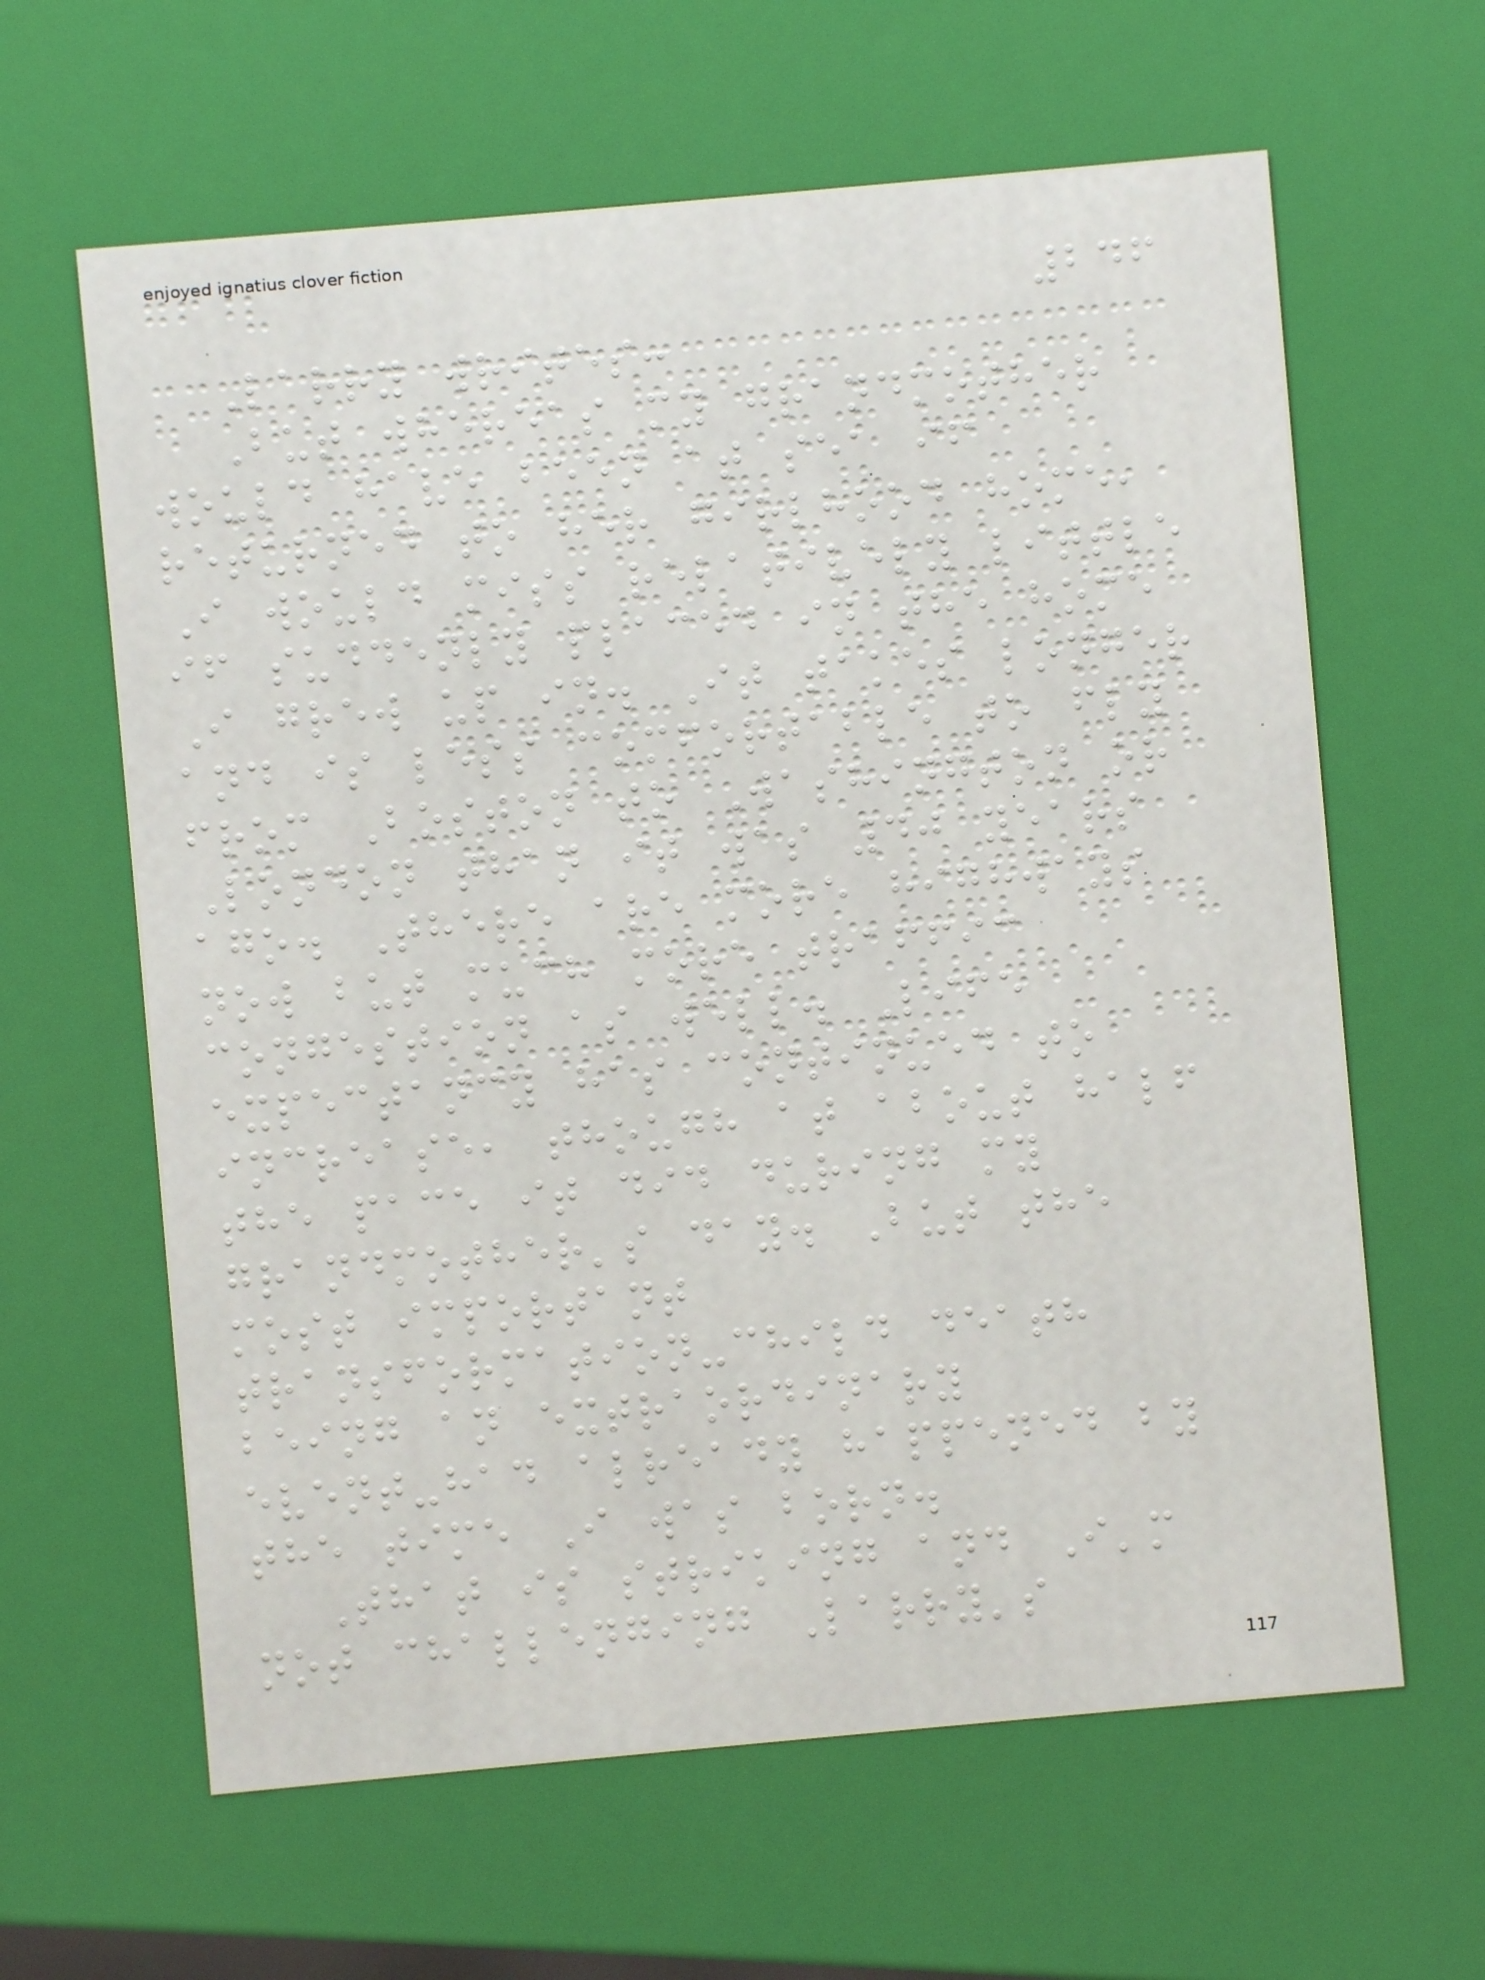246
Larry writes:
But whereas my grandmother
would have been at sea if
returned to her girlhood home,
I would miss relatively little
if suddenly placed in the home
I grew up in. It takes longer
and is less comfortable to fly
from Boston to Washington or
London than it was 40 years
ago. There are more highways
now but much more traffic
congestion as well. Life
expectancy has continued to
increase, though at about half
the pace it did during my
grandmother's day. But the
most important
transformation-child death
being an extraordinary
event-had already happened by
the time I was born.
That is striking and I'm
not challenging Larry's
